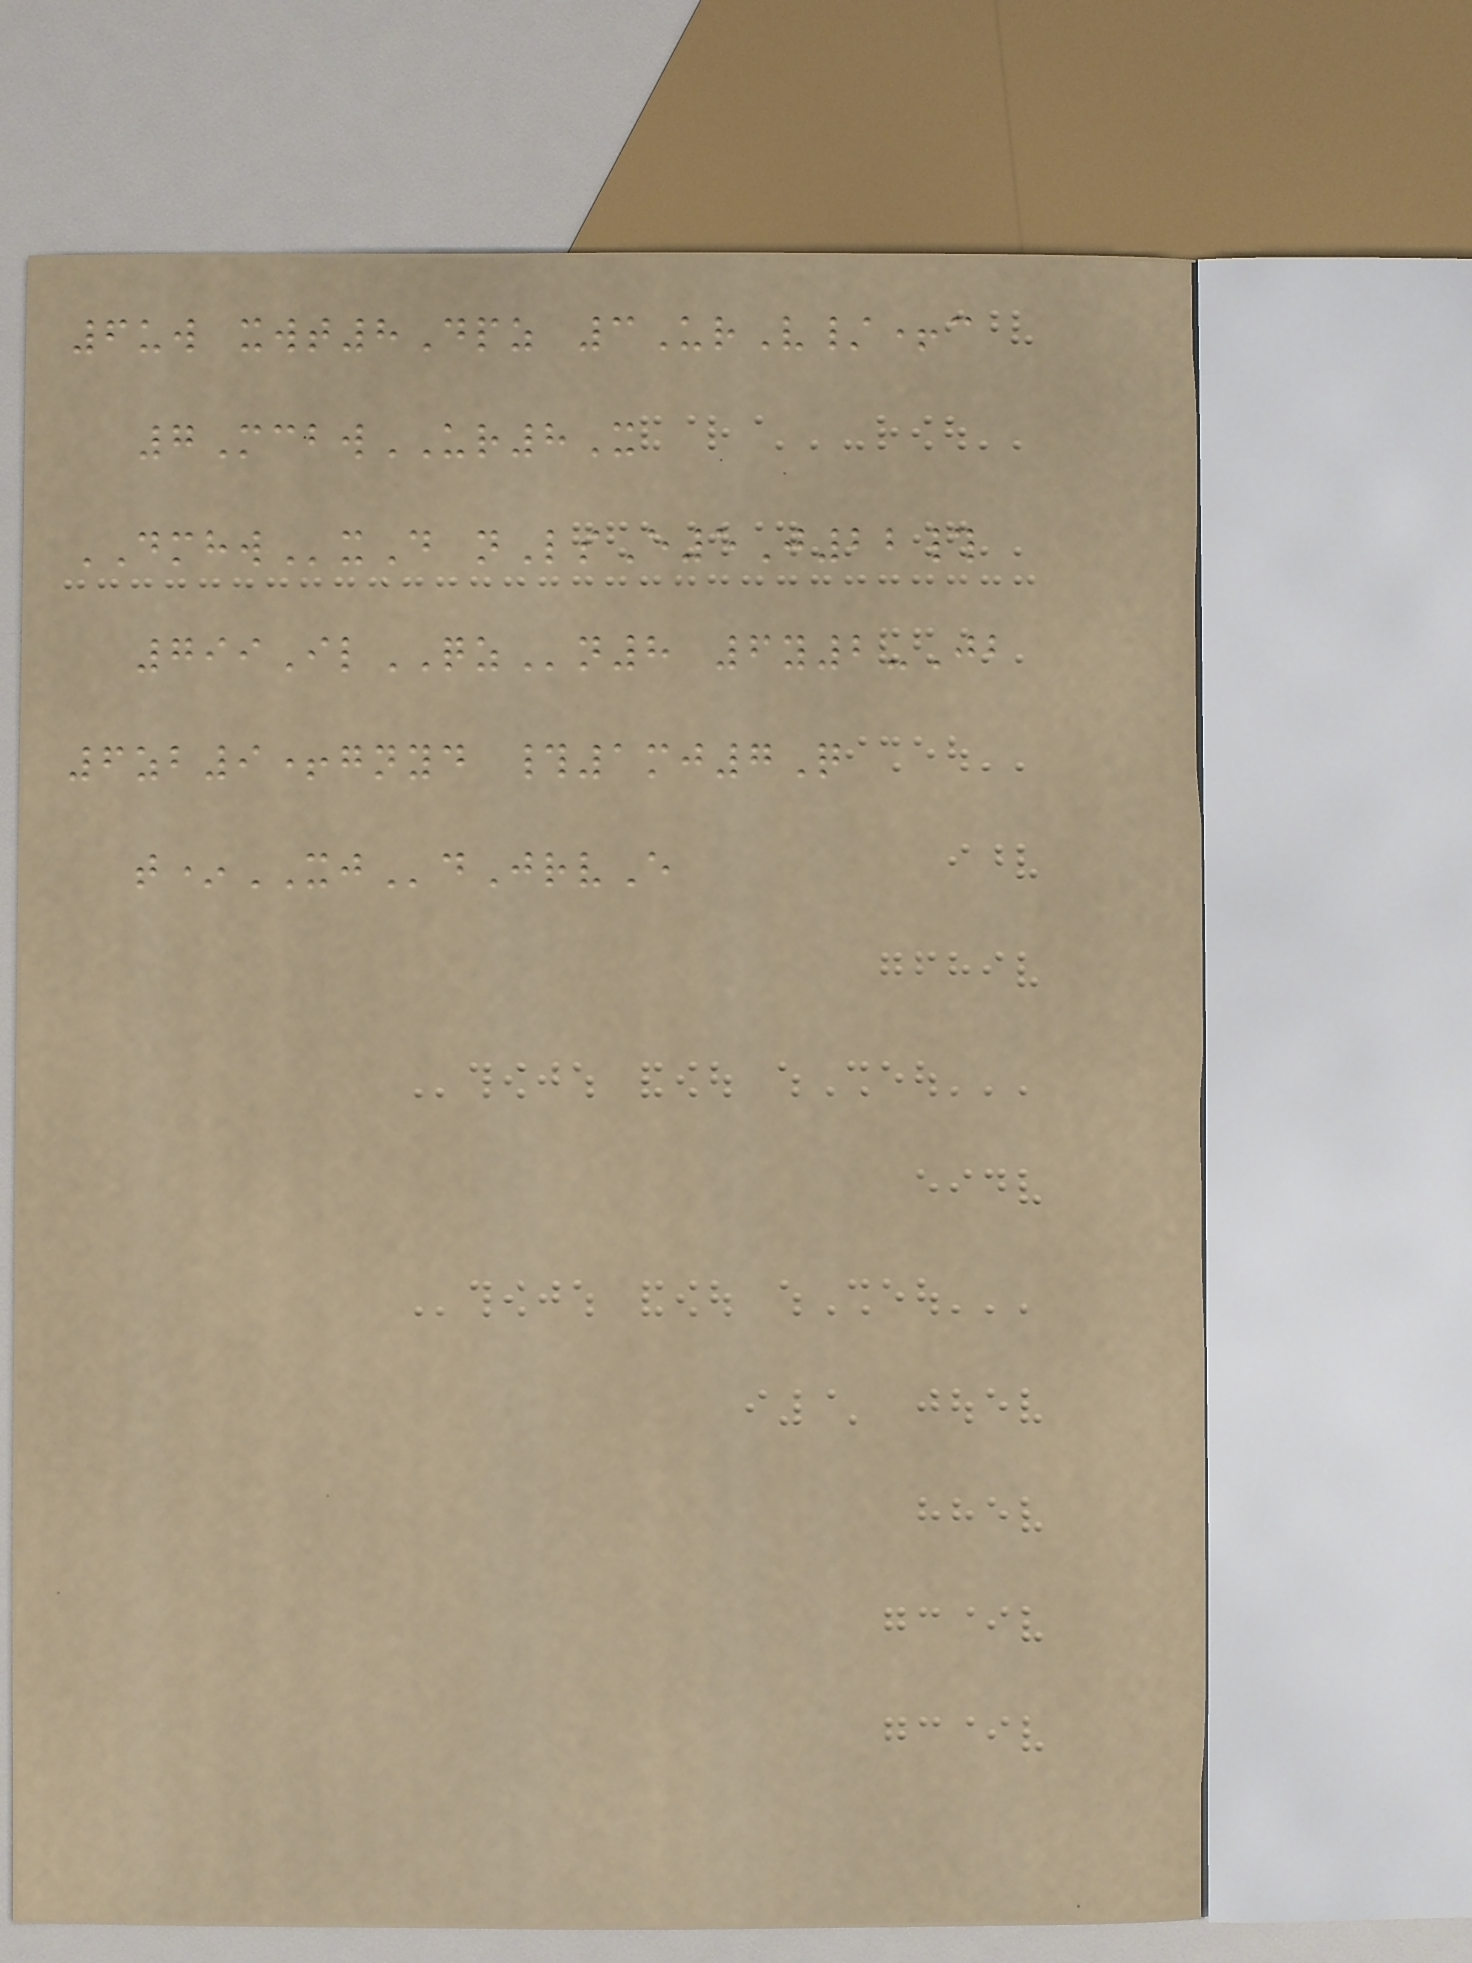6uw xwt8Dpz 3UrV/+c
7McbwUR8X
DMHWxD nLsE5J22#
799IlQZn8 6y2-Jb
6zb9+gnyd #1mj7Q
t*XJdJrvE
